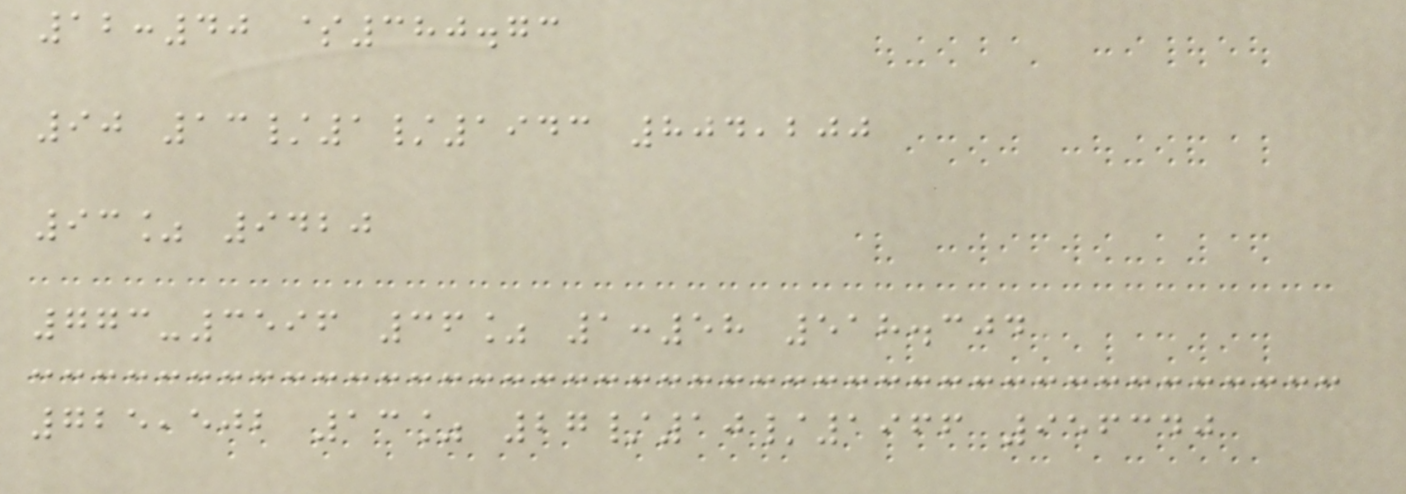12:40 $380.73
90 13/1/1943 804,200
93% 9420
773-3596 36% 1:58 518.304
725,502 13% 27/10/1966 956340
